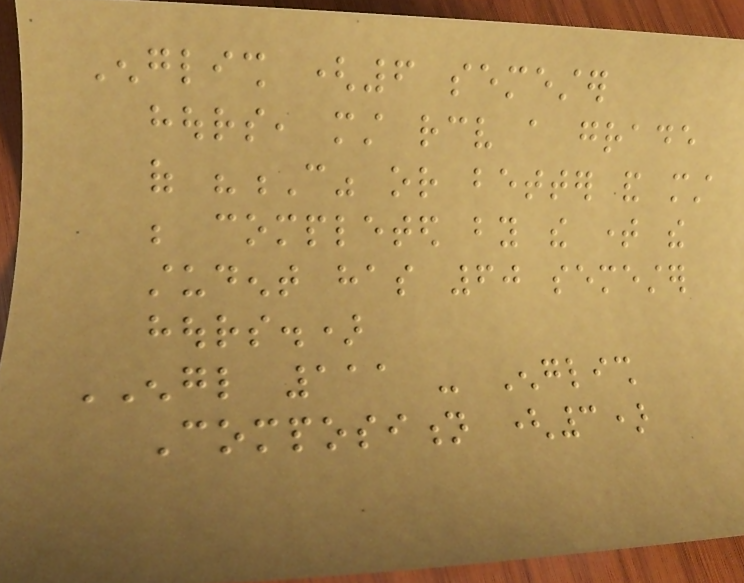English (6 semester
hours, must receive a grade
of "C" or better and must
be completed by the time the
student has 60 semester
hours.)
ENGL 111 - English
Composition (3)
